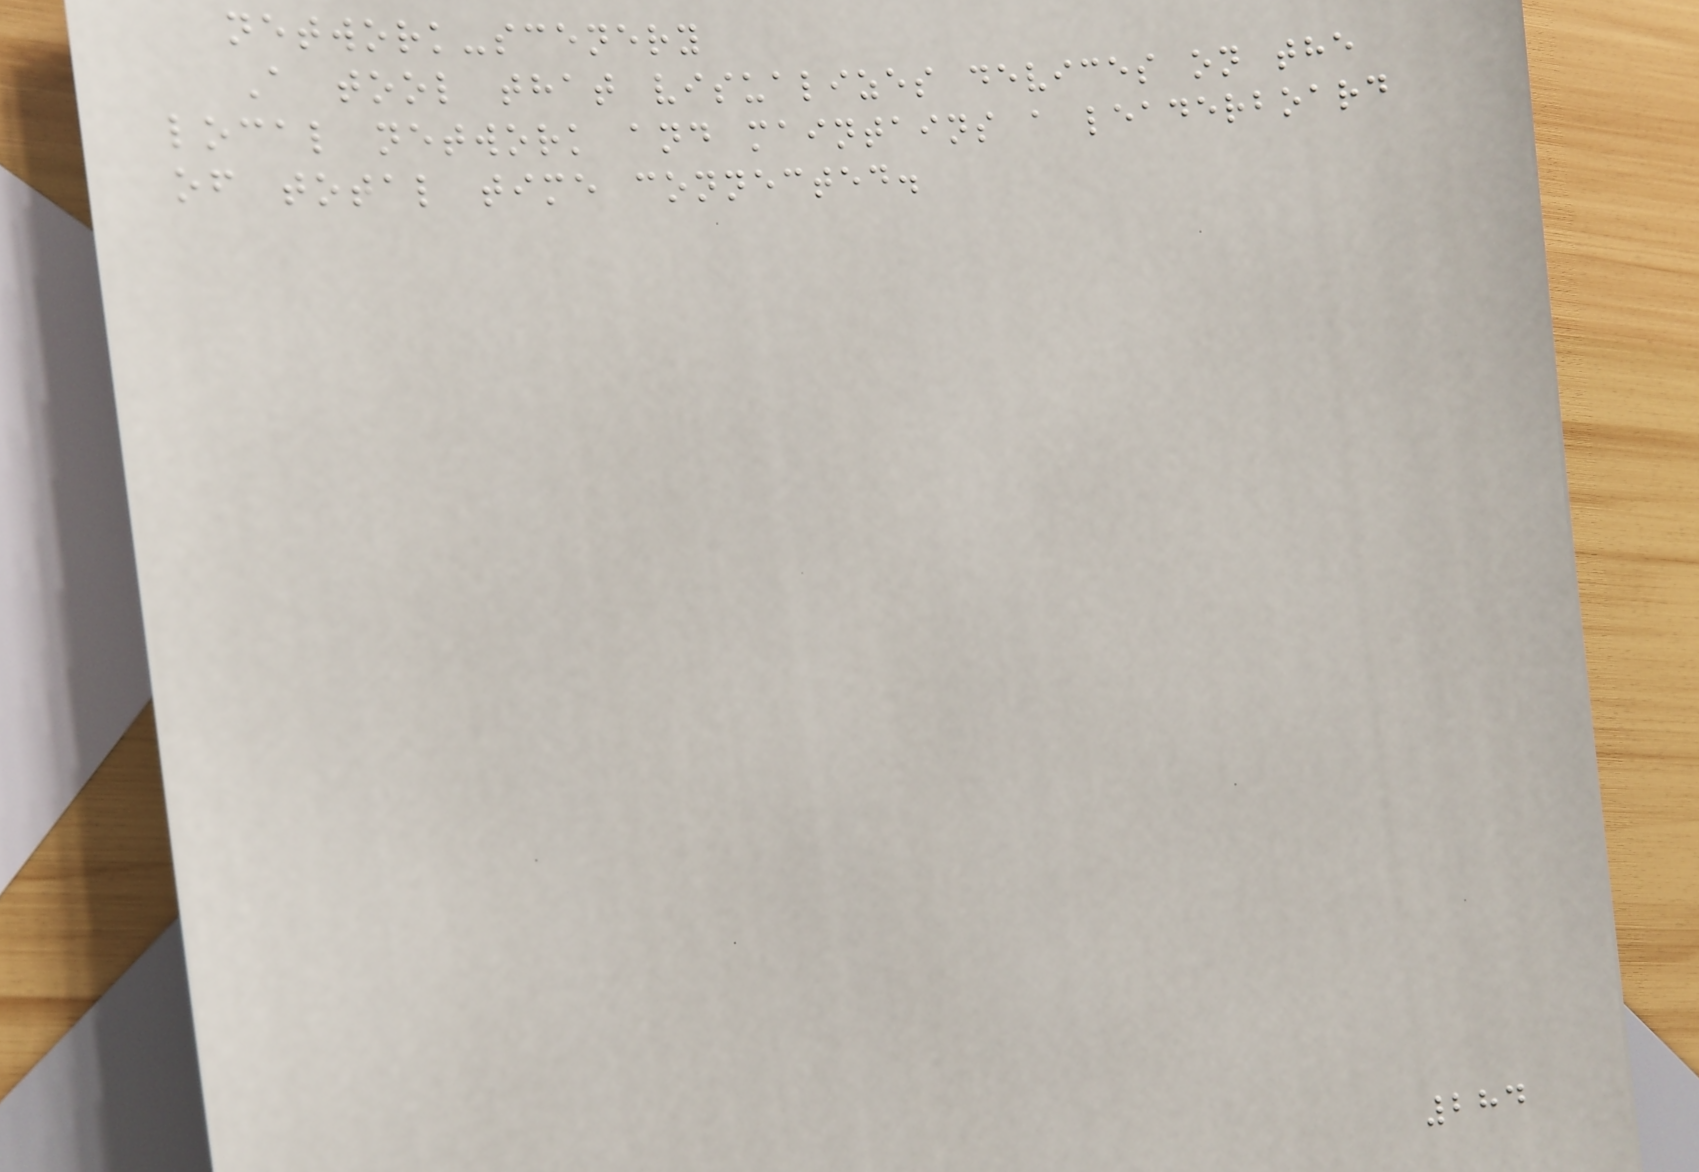network-scenery
A tool that visualizes devices on the
local network and maintains a leaderboard
of total time connected.
284
